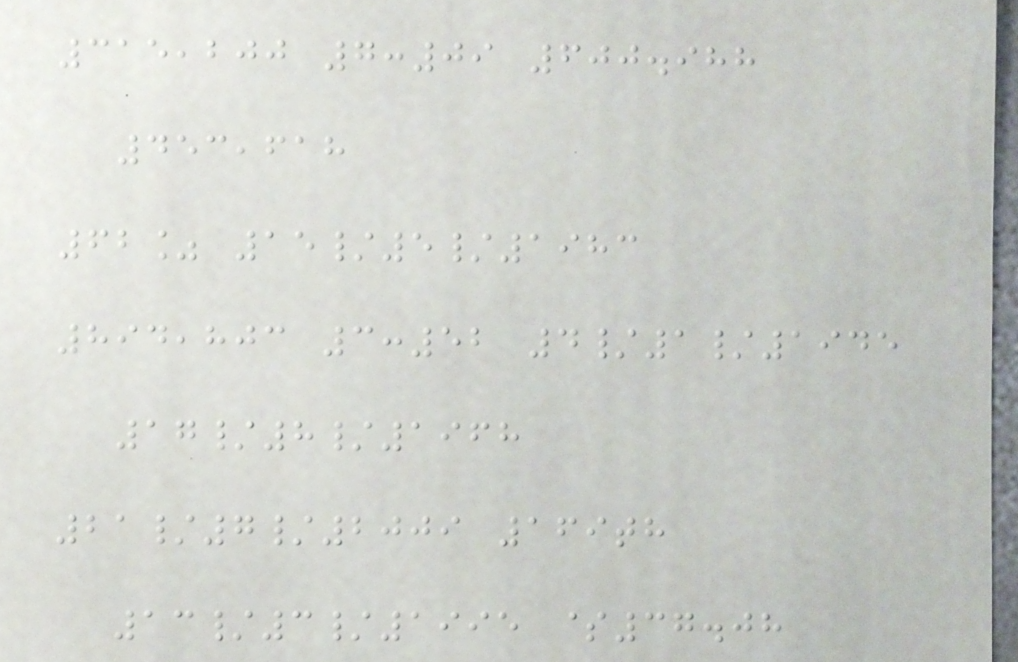315,200 7:09 600.988
453,618
62% 15/5/1983
894,803 3:52 4/1/1945
17/8/1968
21/7/2009 169th
13/3/1995 $37.08
